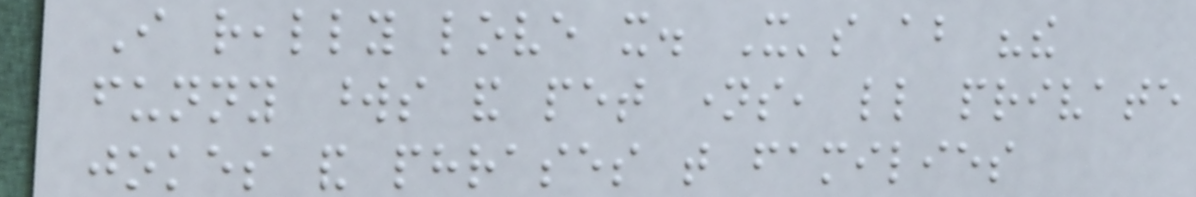I really love it. It's about "the
funny words and pet names, little private
jokes and phrases that families
